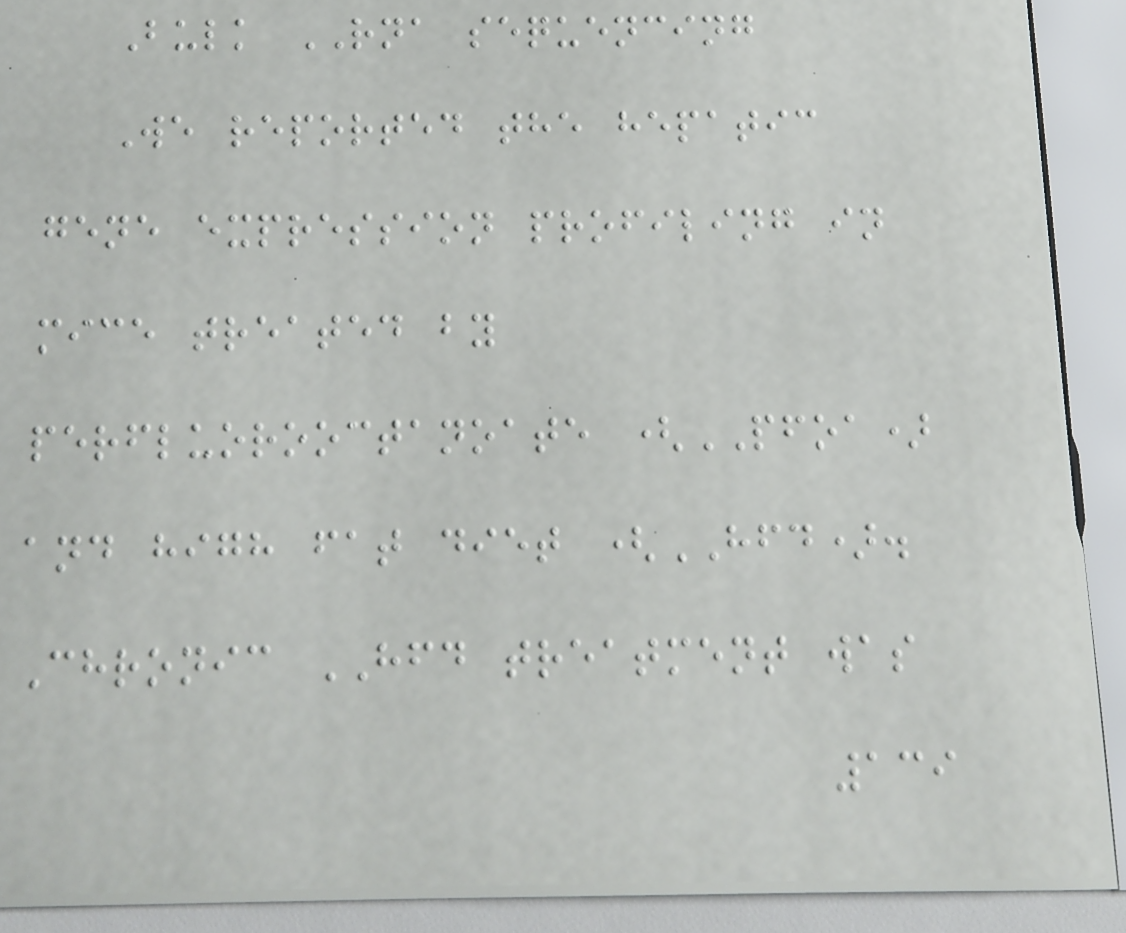Bulk RNA sequencing
We reported the hepatic
gene expression profiling in
mice treated by
perfluorooctanoate (PFOA)
and high fat diet (HFD).
Chronic HFD treatment was
139
